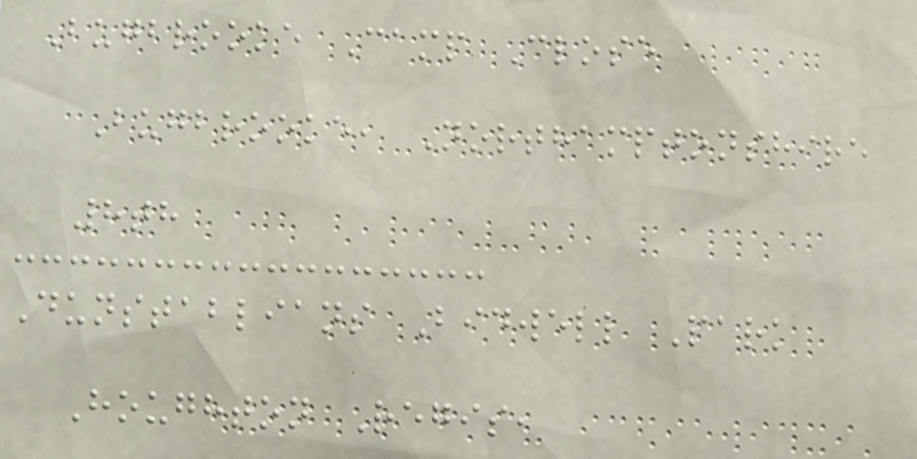Bugbrooke Camp Close
Bugbrooke, Northamptonshire
8th
Dunstablians Bidwell Park
Houghton Regis,
